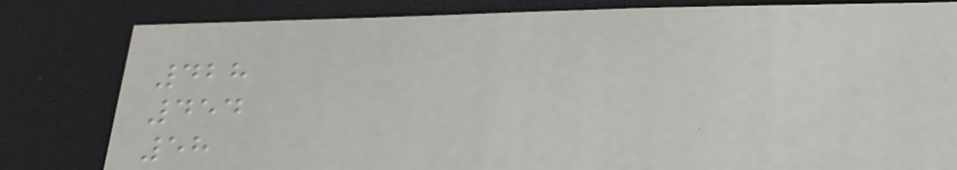428
454
58
